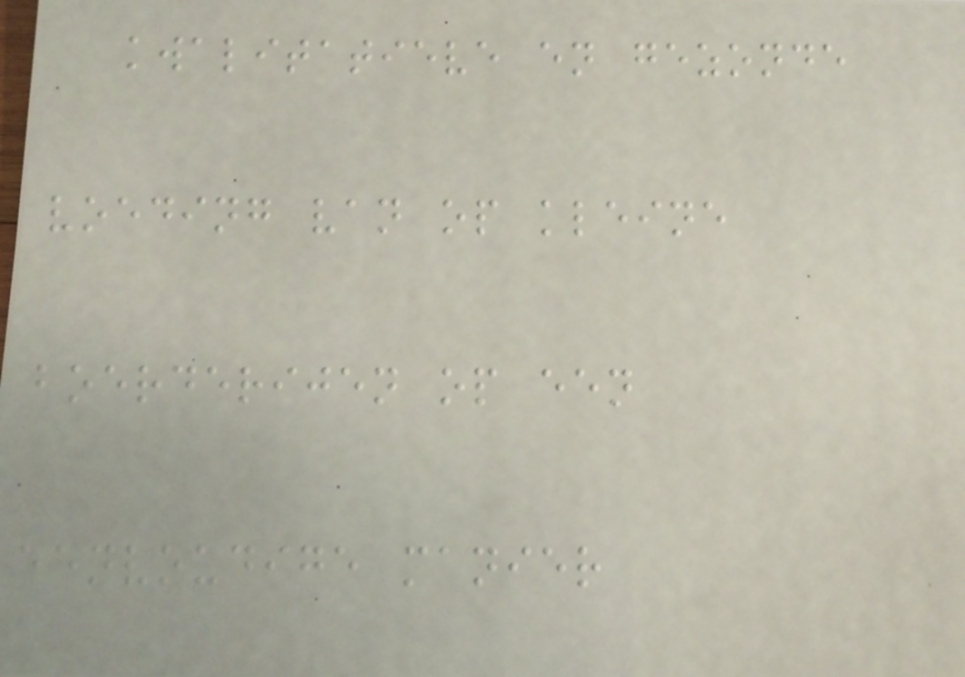kwalitatieve en gezonde
voeding van op kleine
boerderijen op een
eenvoudige manier
